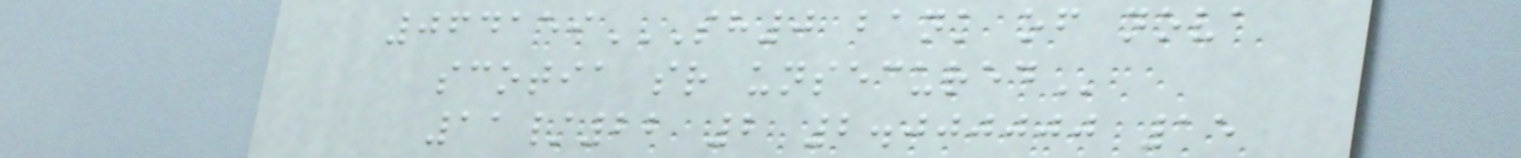064159SH0 BANK OF NOVA
SCOTIA SR UNSECURED
11/22 2 2.000000 15
